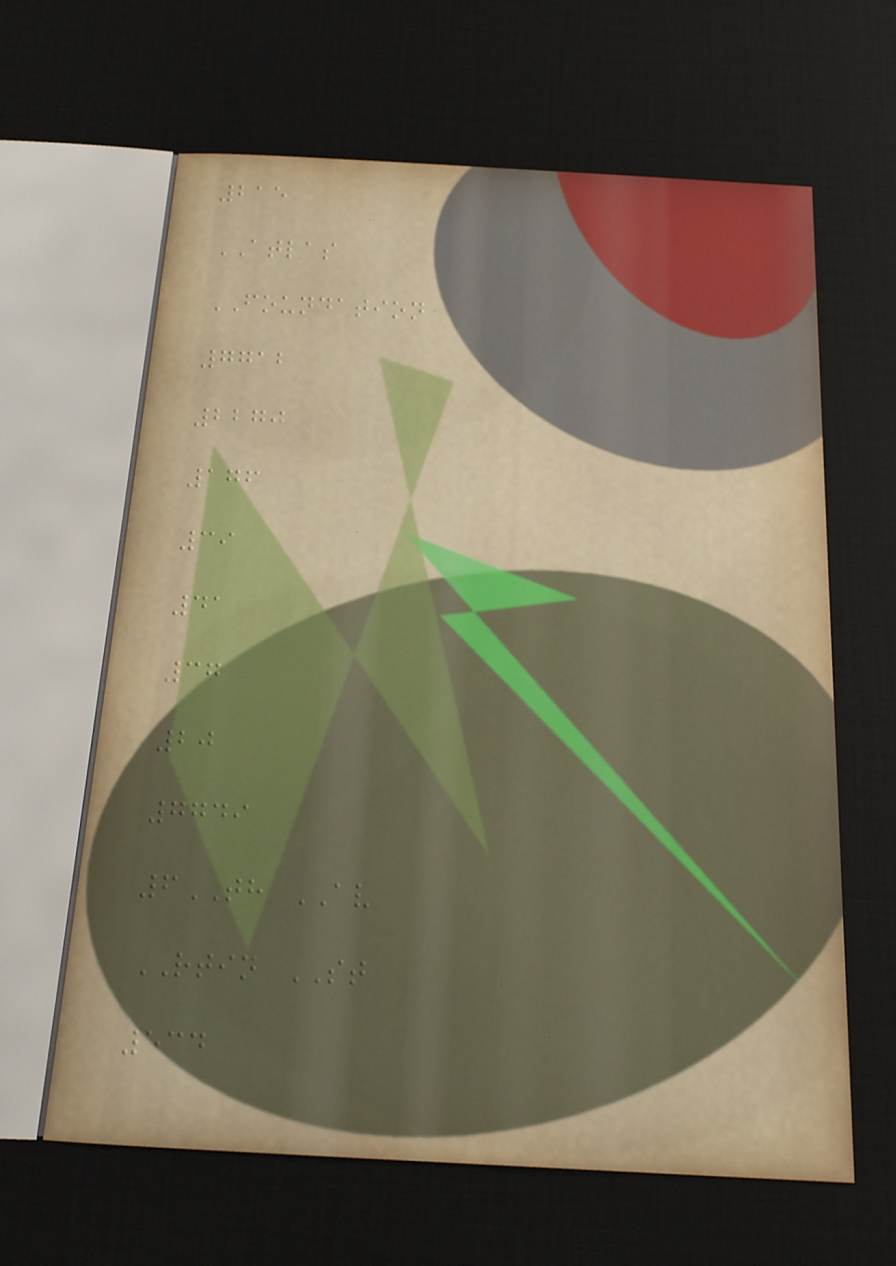215
ATLAS
FOUNDATION
7712
2270
176
39
41
37
20
7749
6TH AV
RTIN ST
534
